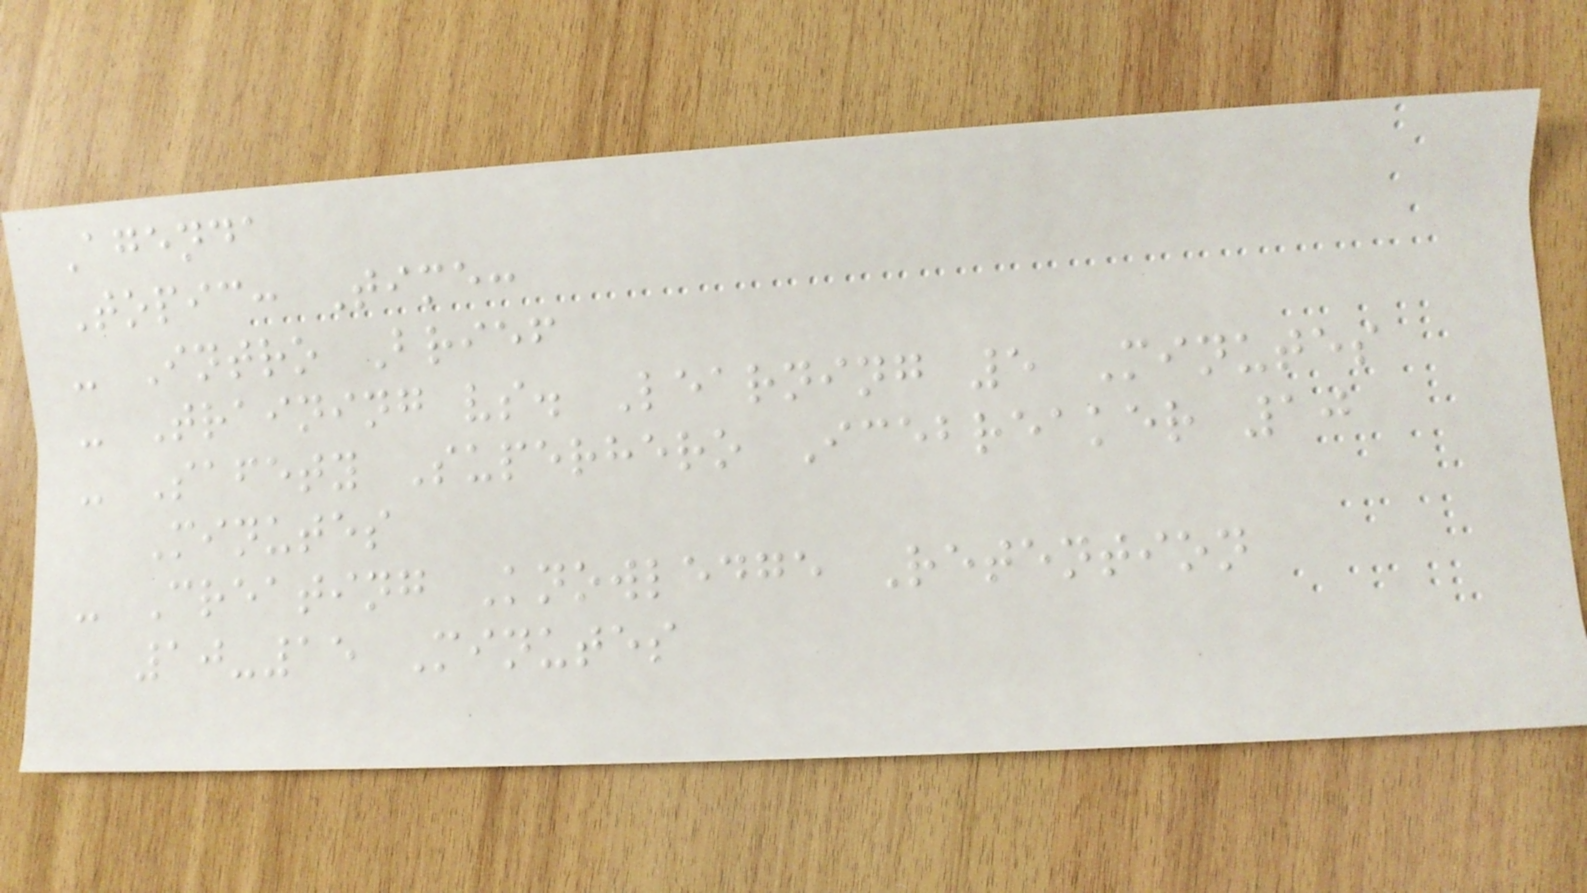Agenda
Topic: Time:
- Intro Brief
- Training vs. Learning 5 Minutes
- Safety Superhero Icebreaker 10
Minutes
- Creating Knowledge Retention
10-15 Minutes
